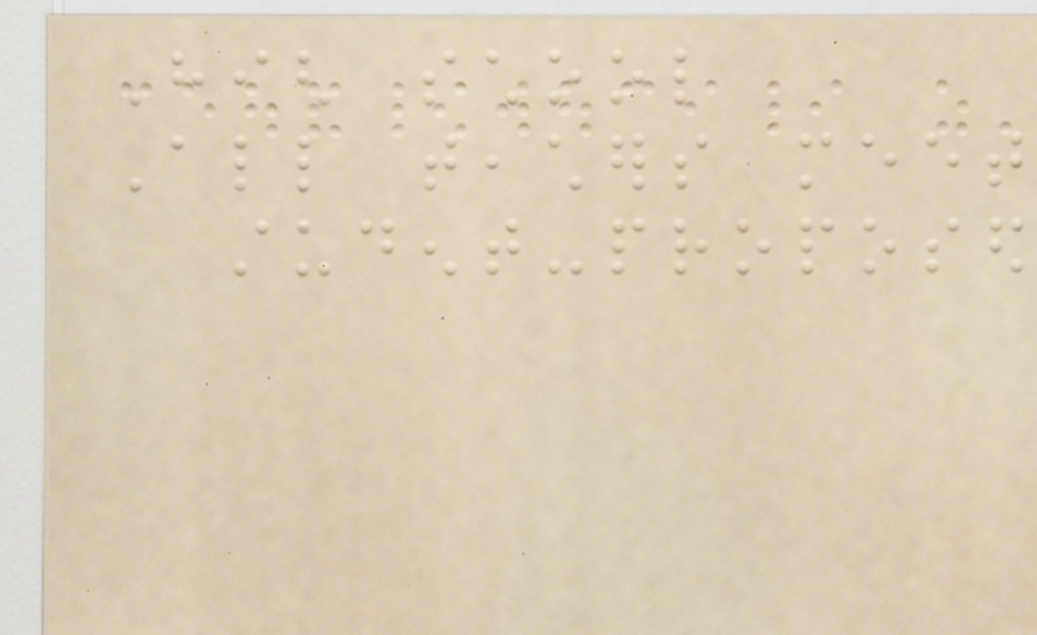High school
All teachers meet
student-proposed
